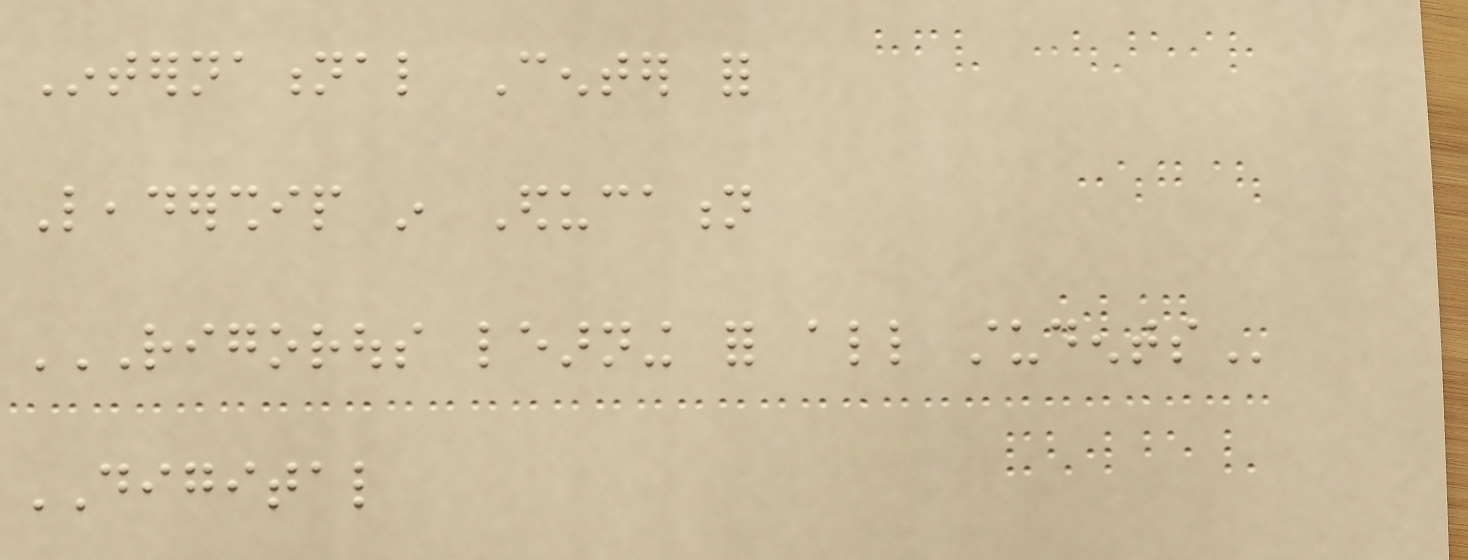International Center for
Leadership in Education
RIGOROUS LEARNING FOR ALL STUDENTS
DIGITAL
